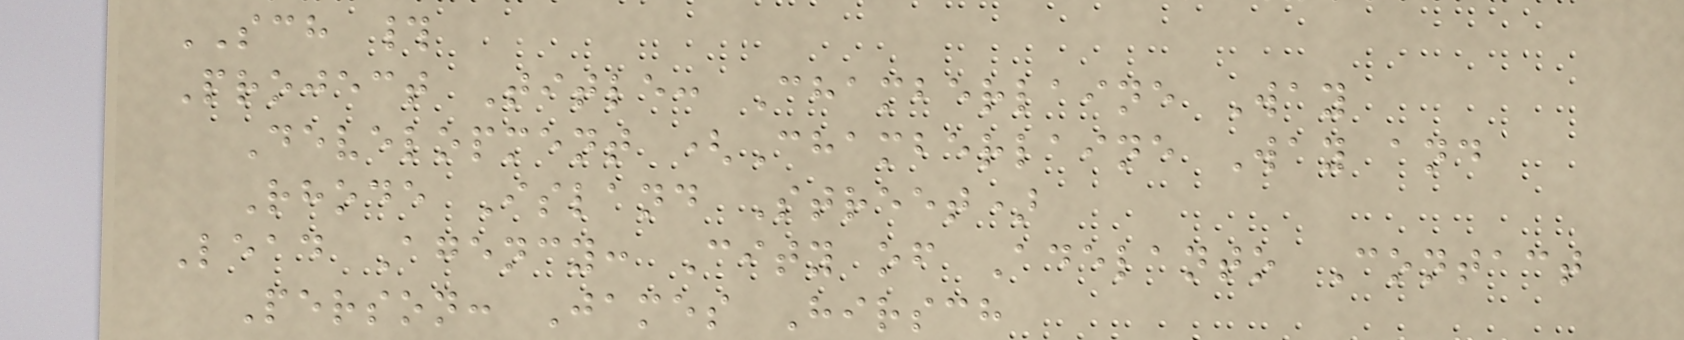SCH #
Project Title: Chamberlaine Way
Development (Chamberlaine Way and
Rhode Island Street)
Lead Agency: City of Adelanto Contact
Person: James Hirsch
